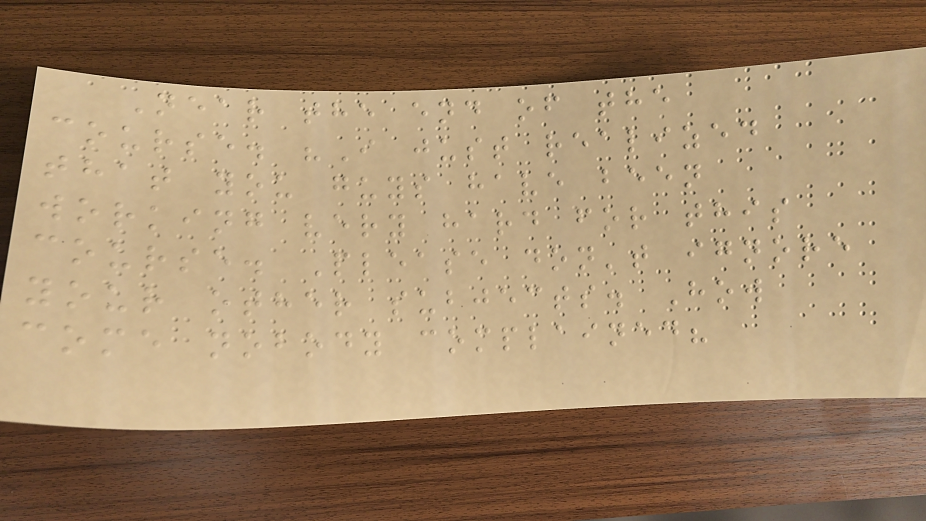Near the end of the
course. "I just realized
that you guys have been
working very hard for this
course. Please don't ignore
your other subjects. How
come nobody complained?
